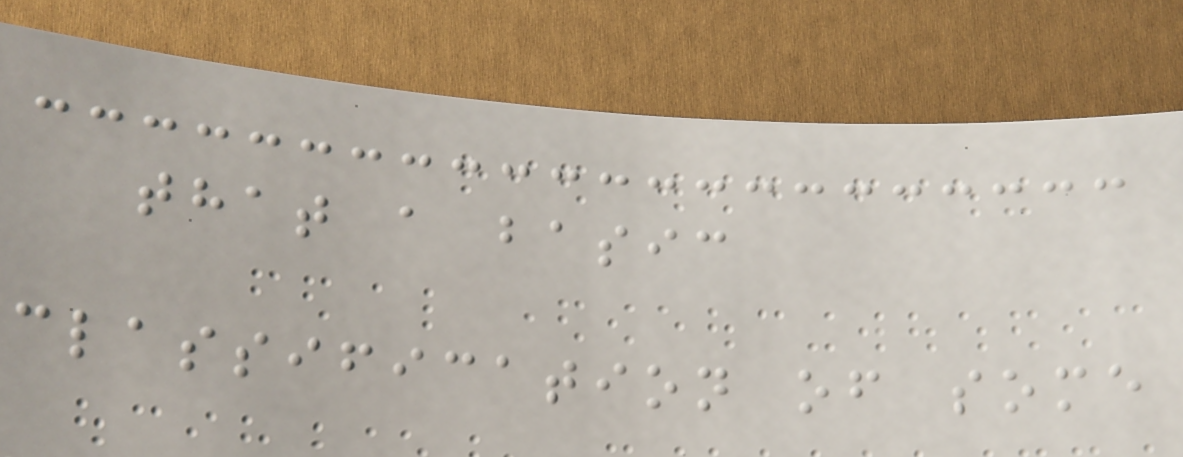that a basic
classification of some
